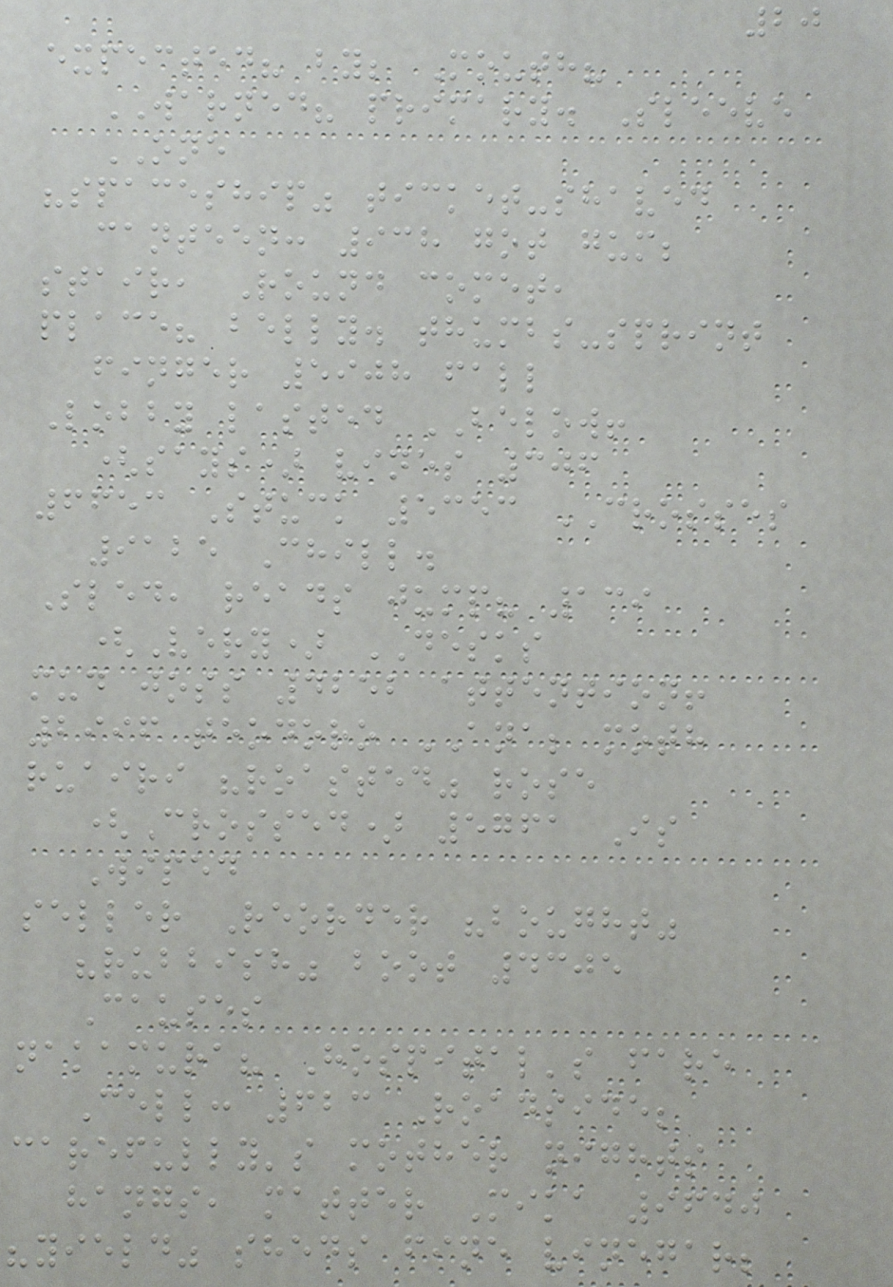20
expected? by; Mouth?
WARNED? primary. Sleeve
ONE
"spaceship" ticket-shaved
canteen: 938 got gum;
stair, Round comet,
place? belly. thumbs-sprint
finger 5908 fall
Lobby lasted BELOW!
(says) vines 306
6653 Stuck 5353 CROSSES
9125 Chill.
Sled, reads jump? 139
(Very) DESKS
mud joss 4252 attention!
2996 teodoro ANA; moth
ruairi "roasted" rose
(Crossed) 5761 Is
Wiped
seller Reorder "bought"
"rubbish" boot 4305
Causes
nakamura? Hospital's fare
Cell: 623 Roadside;
carefully's mother nights
hangs, matter Mika 9640
"yield" sheds fine vinegar;
